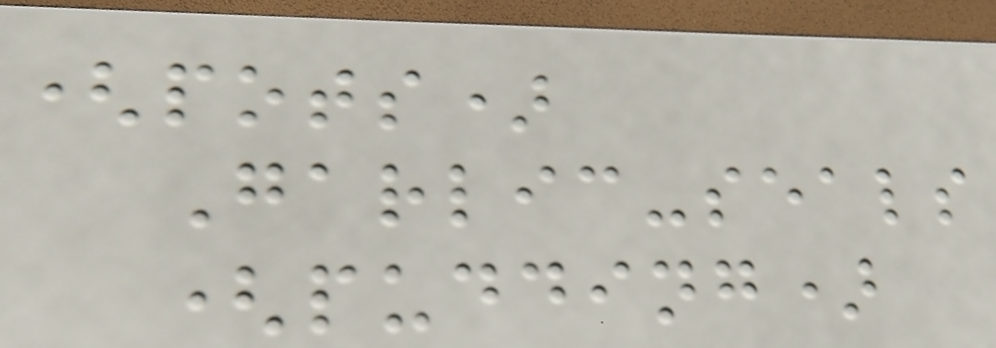(pots)
Garlic-seals
(pudding)
